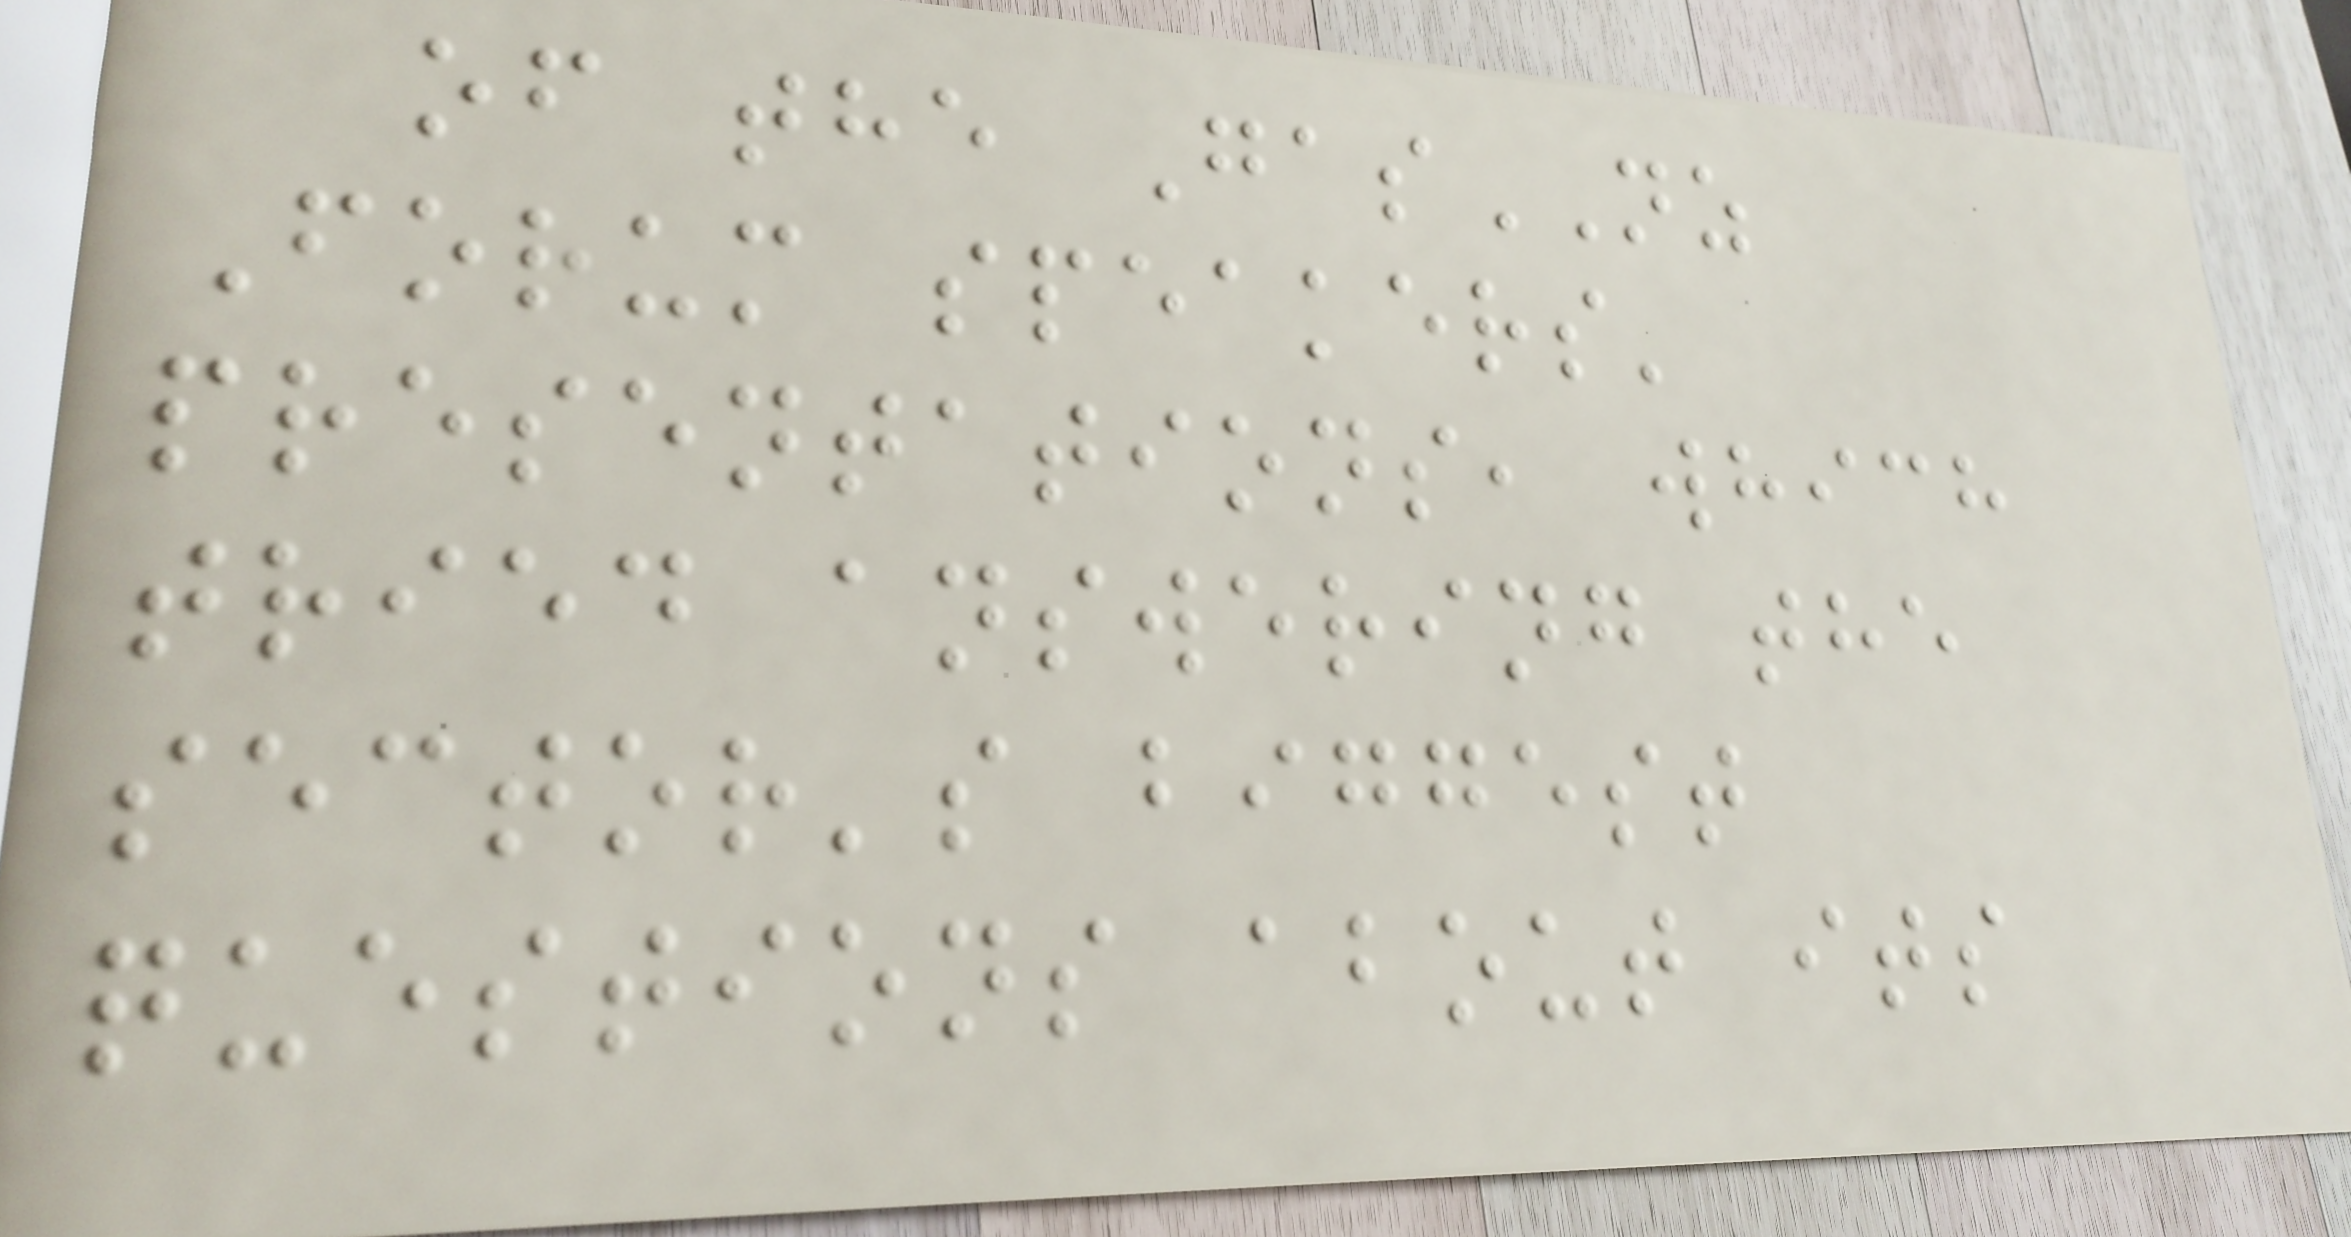of the GasNZ
Forum speakers'
presentations, which
tried answering the
sector's biggest
questions about its
